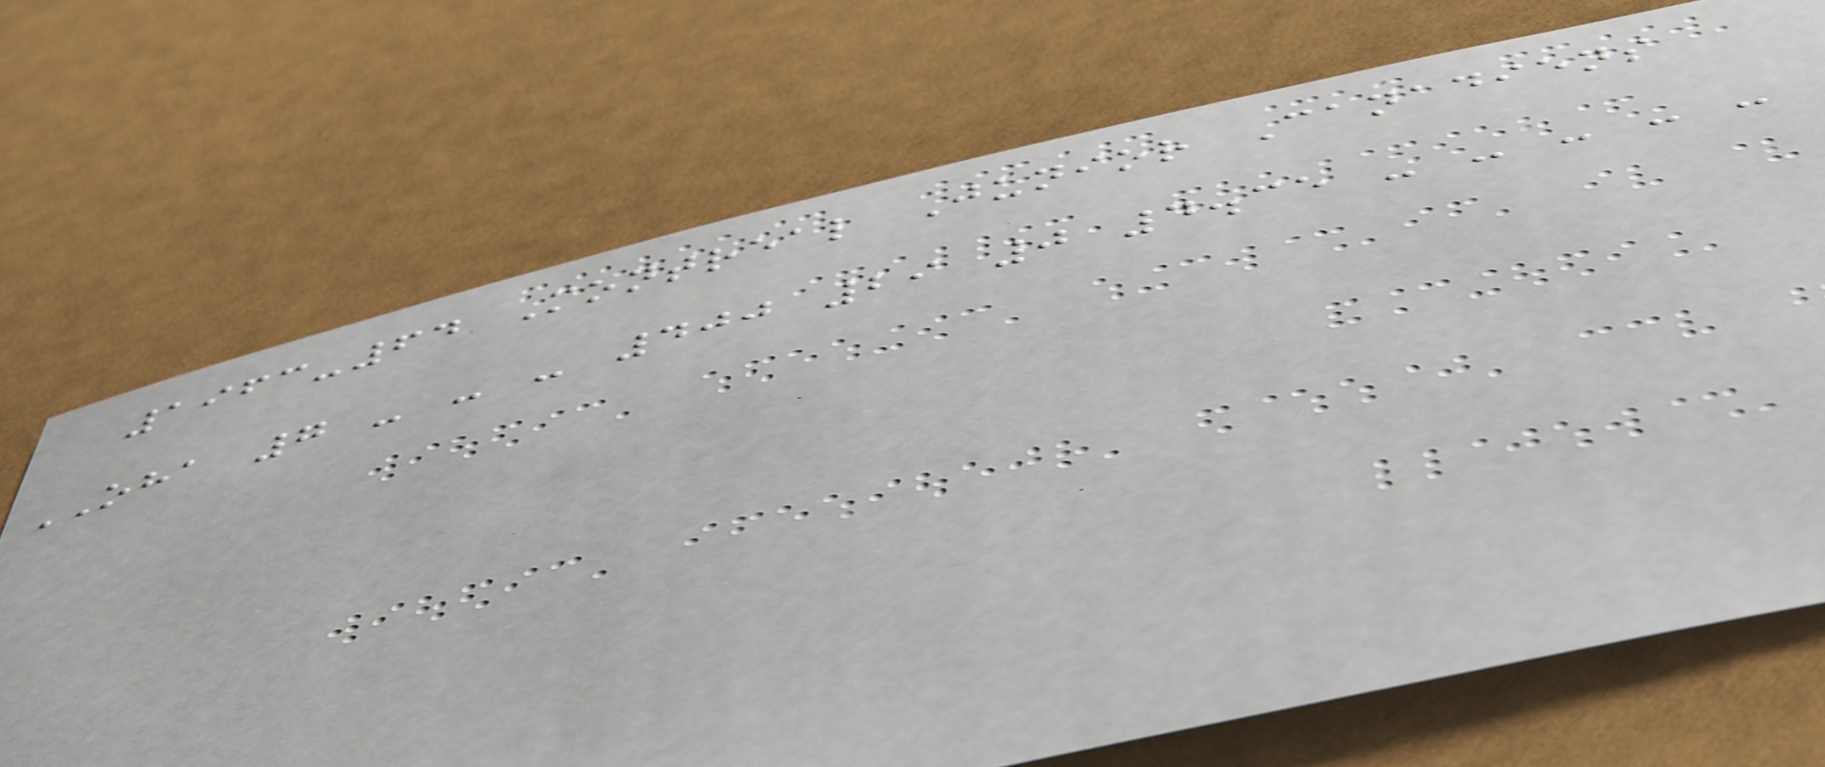1963-64 Montreal Junior Canadiens
OHA 7 - - - 400 29 0 4.35 - - - - -
